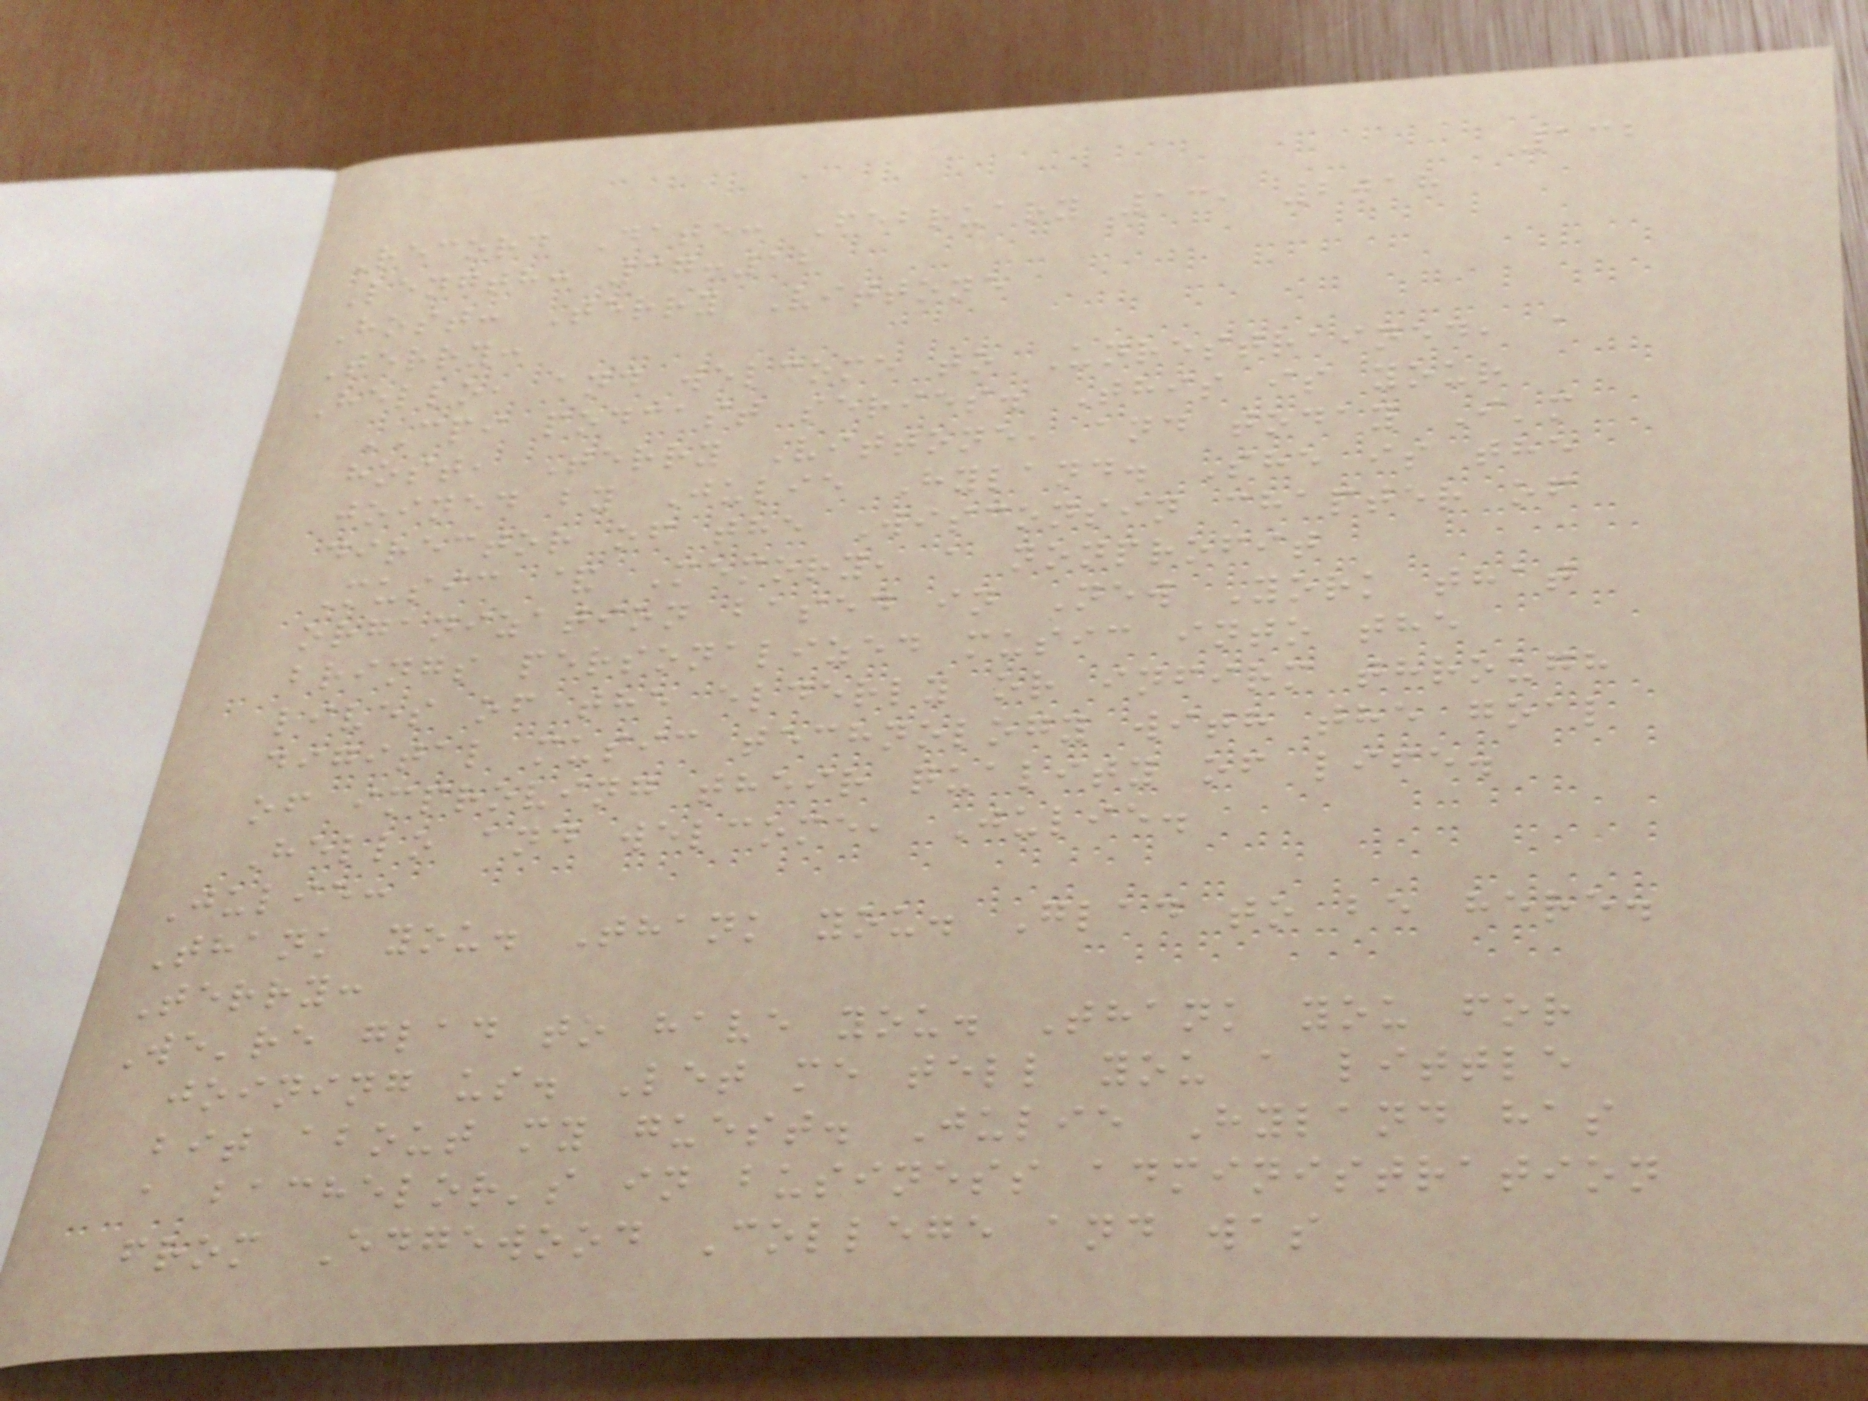132
Record Date: February 13, 2018
Length: 37:12
Host: Terry Vittone
Terry:
Hello, and welcome to Unrestrained, a
CPI podcast series. This is your
host, Terry Vittone, and today I'm
joined by Julie Hyland. She is the
director of the Wisconsin chapter of
Music & Memory, a nonprofit
organization based in New York that
brings personalized music into the
lives of the elderly or infirm through
digital music technology with the goal
of improving their quality of life.
Hello and welcome, Julie.
Julie:
Thank you. Thank you. Glad to be here.
Terry:
We're glad to have you. Thank you for
joining us. Let me tell you a little
bit about my guest. Julie Hyland has
a bachelor's in business administration
from Edgewood College and was
